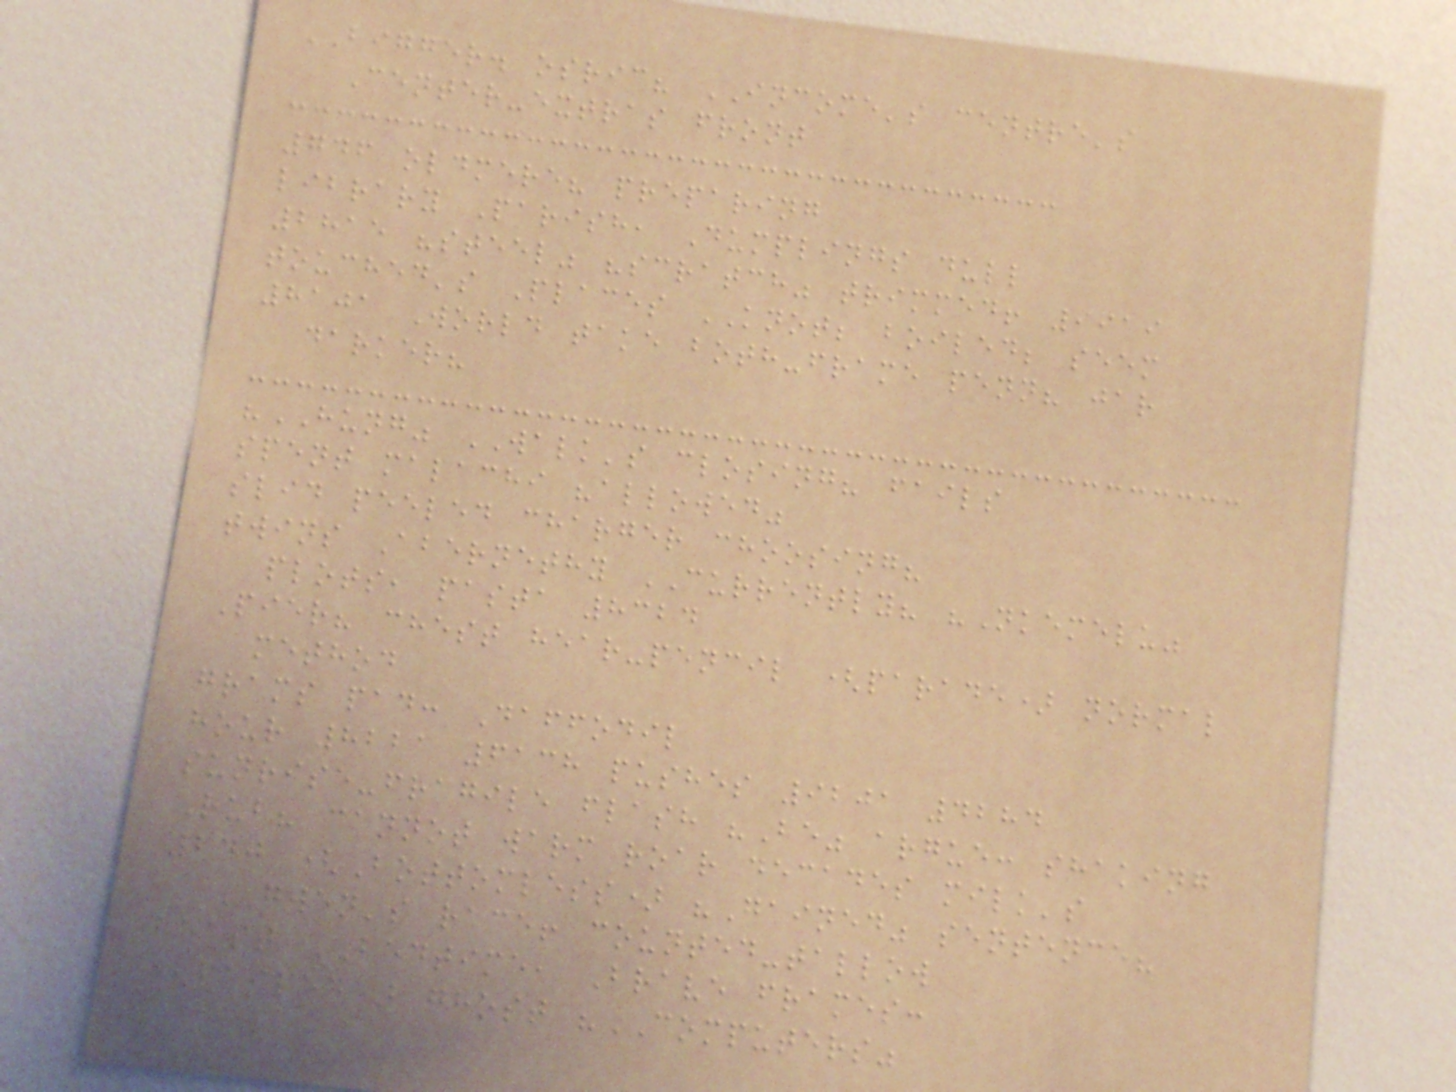BIGGER. osric? INCOME's centre's
Center-extras front
746 oldmere? preparing
library Parish, Dumplings dull
2815 "steel" "scratch" trimmed! 9919
touched's Places KNOT; boiled; seem
8101 World take both-frame penn? jar
darker?
"HUNG" WALK's closing? fails
spent malachi "allowed"
slid peeled charger choosing?
twins Abernethy CURRENTLY? "Nkemelu"
plots, pasta 8324
Pier? chest hear-pencil (parade) normal
method
grams pad: Daffodil
hour 8221 6138 pushes 9201 4284
sunrise-fragile flash "Be" argue: shaking
Rub? cannot warm roar decades milk's
240 (Bottomless) "Gained" sentence?
GWEN's race! counted-tallow
beast BEDTIME, Brave frames:
(sailed) ghost "COMPUTERS"
